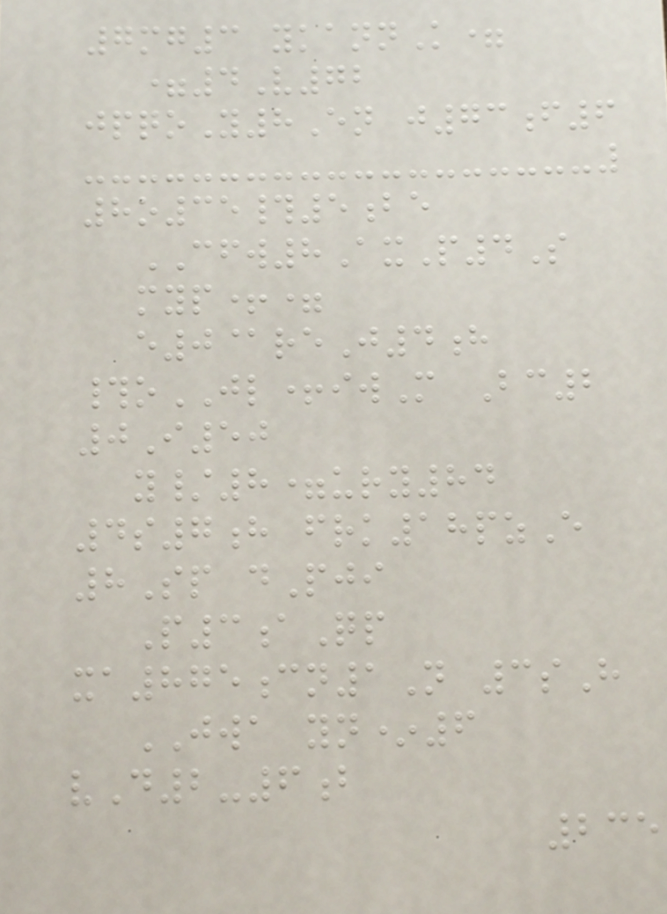7mg3 ykannK=
=4V72
jpqoY8En j73f6
8o35#5be
CFW8AxP4S
myp+=
e0@reJ4h
#oJL+iwM Bc2
0I50
y/8=ury84
4s7h frk18pzE
8Sp dPji
P3aQp
xa875cn1N 3sH
JWA yn*6
vD2-6b
235
